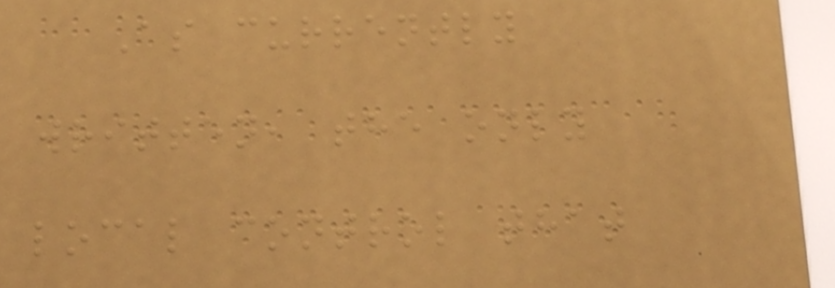As currently
written, the only
local control that
